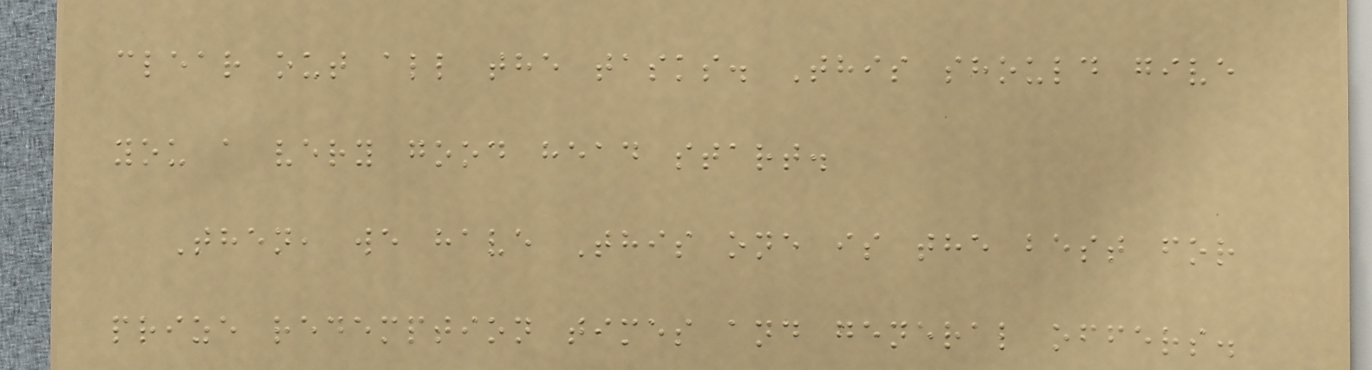clear out all the tasks. This should give
you a very good head start.
Then, we have This one is the best for
prize redemption times and general offers.
